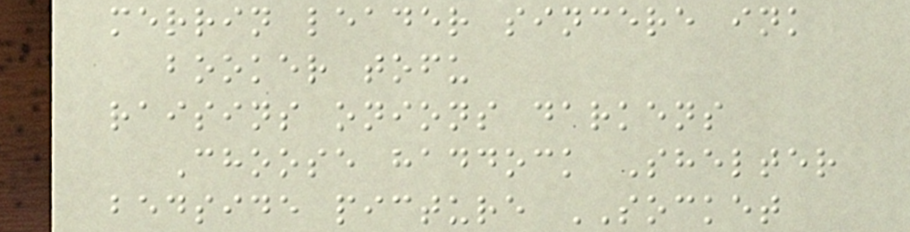merrin leader sincere ink
booker tofu
raisins onions darkens
Choose haddock Shelter
bedside picture SOCKET
